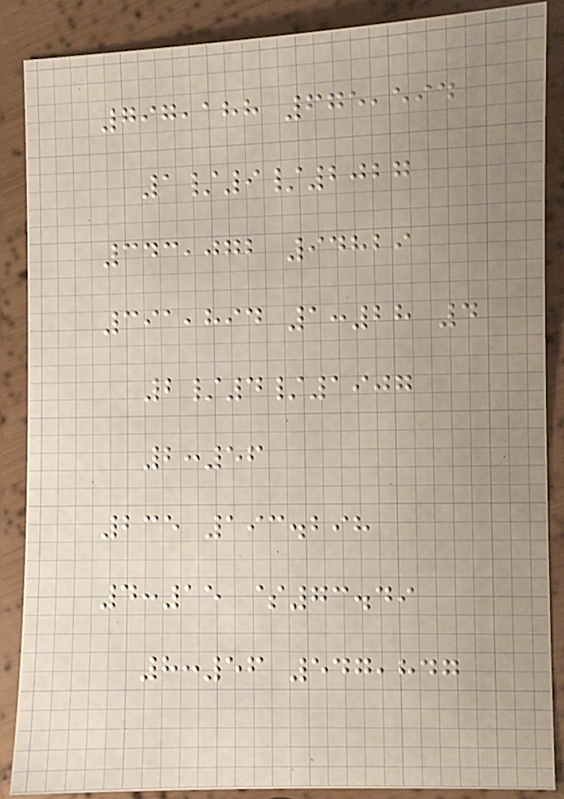797,188 675,594
1/9/2027
343,072 94829
391,894 1:28 4
2/4/1907
2:56
235 193.298
4:15 $73.49
8:56 547,847
